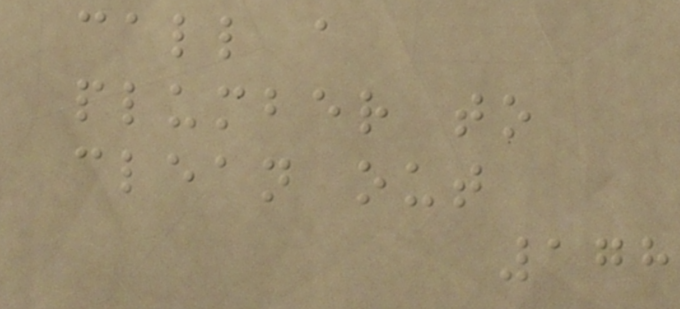call a
plumber to
clean out
178
